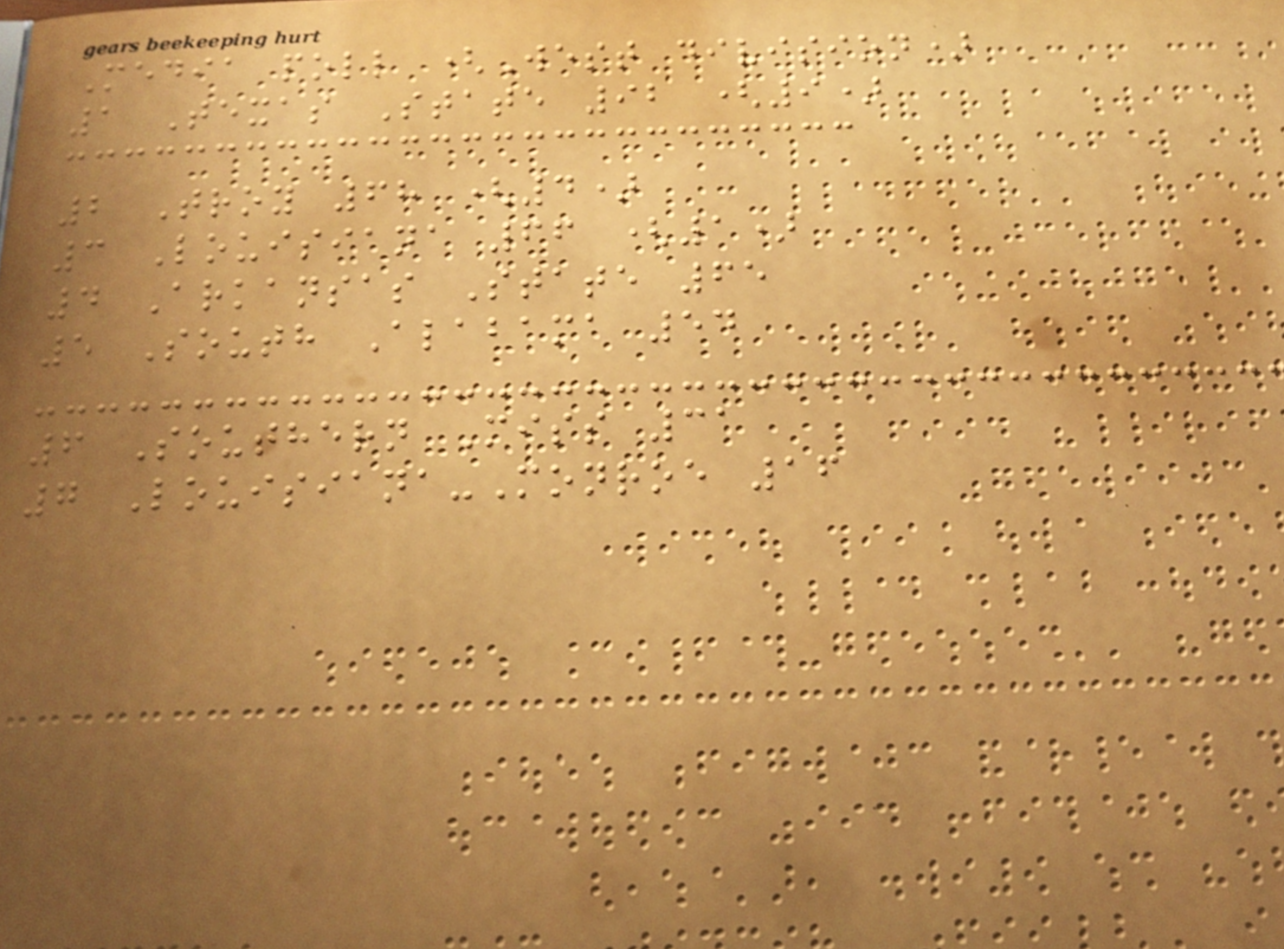Media poll (West division)
1 Texas State 92 (9)
2 Troy 68 (4)
3 Louisiana 66 (1)
4 Arkansas State 65
5 South Alabama 54
6 Southern Miss 31
7 Louisiana-Monroe 16
